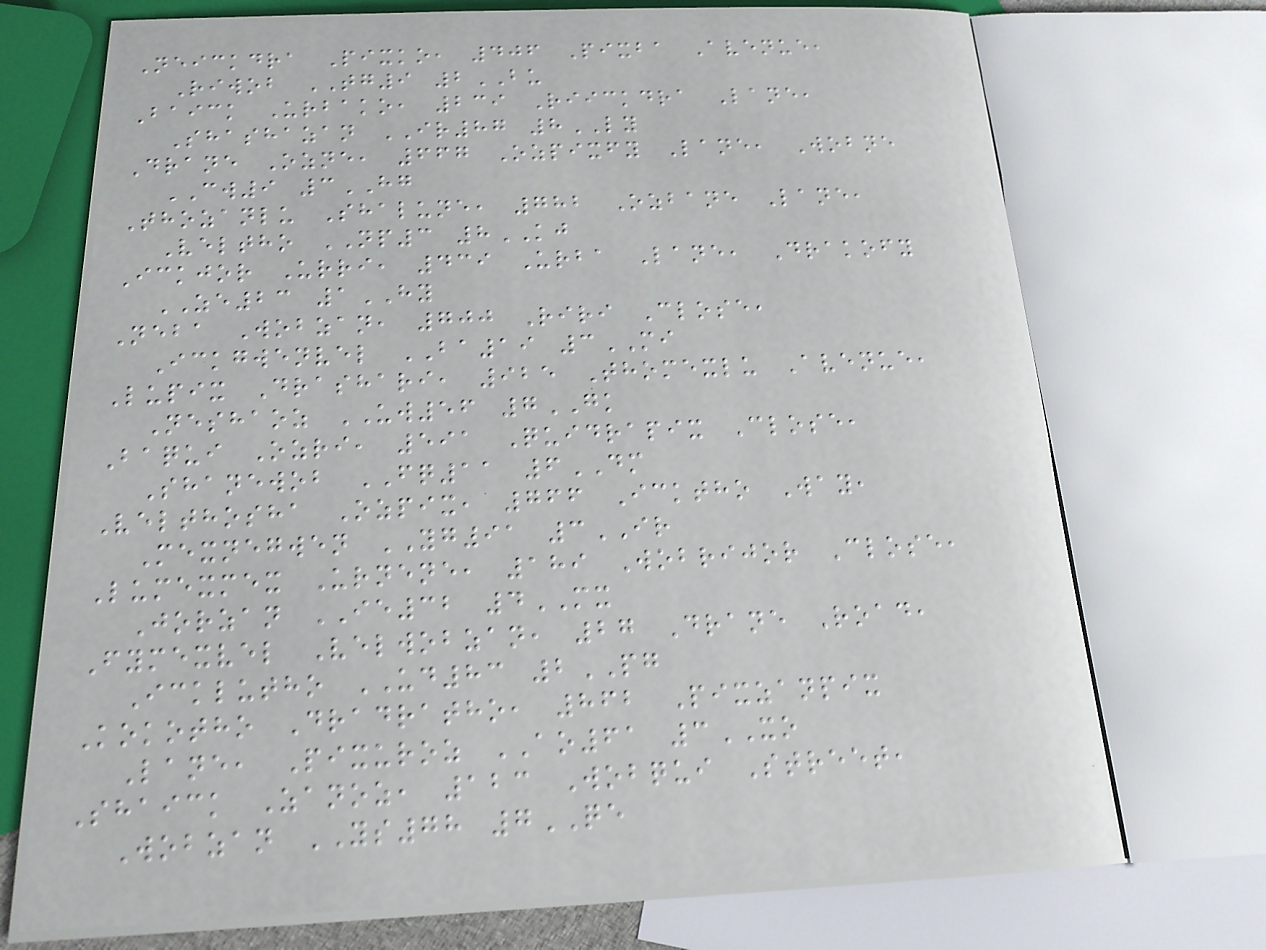Neickdra Pixko, 406 Pixba Avenue,
Riwob TG9 2BU
Baick Urbako, 239 Riickdra Lane,
Shashazan IR87 8LY
Drane Ozne, 667 Ozpixfy Lane, Wobne
CW9 3HG
Thozanlu Shalune, 782 Ozbane Lane,
Veltho NP3 8KJ
Ickjor Urri, 439 Urba Lane, Drakofy
ZE23 1HY
Neba Wobzan, 700 Riri Close,
Ickgwenvel BA19 3MI
Lupix Drashari, 925 Thomexlu Avenue,
Neshaoz UW56 7GK
Baqui Ozri, 591 Quidrapix Close,
Shanewob FQ11 6DM
Velthosha Ozpix, 766 Icktho Way,
Mexnegwen YG91 3IR
Lumexmex Urnene, 189 Wobrijor Close,
Jorzan IE32 4MX
Fymexvel Velwobzan, 27 Drane Road,
Icklutho UD83 2PG
Kokotho Dradratho, 862 Pixzanpix
Lane, Pixuroz AO61 3XO
Shaick Zanoz, 123 Wobqui Street,
Wobzan YS78 7QE
